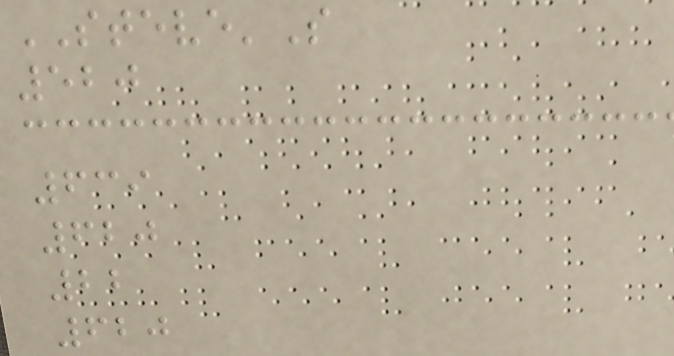STEVE'S
520
639
620
22
620
